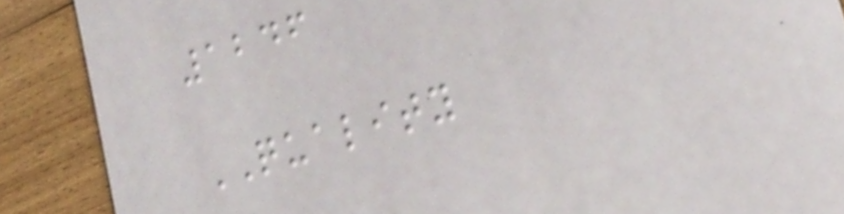1246
QUALITY
